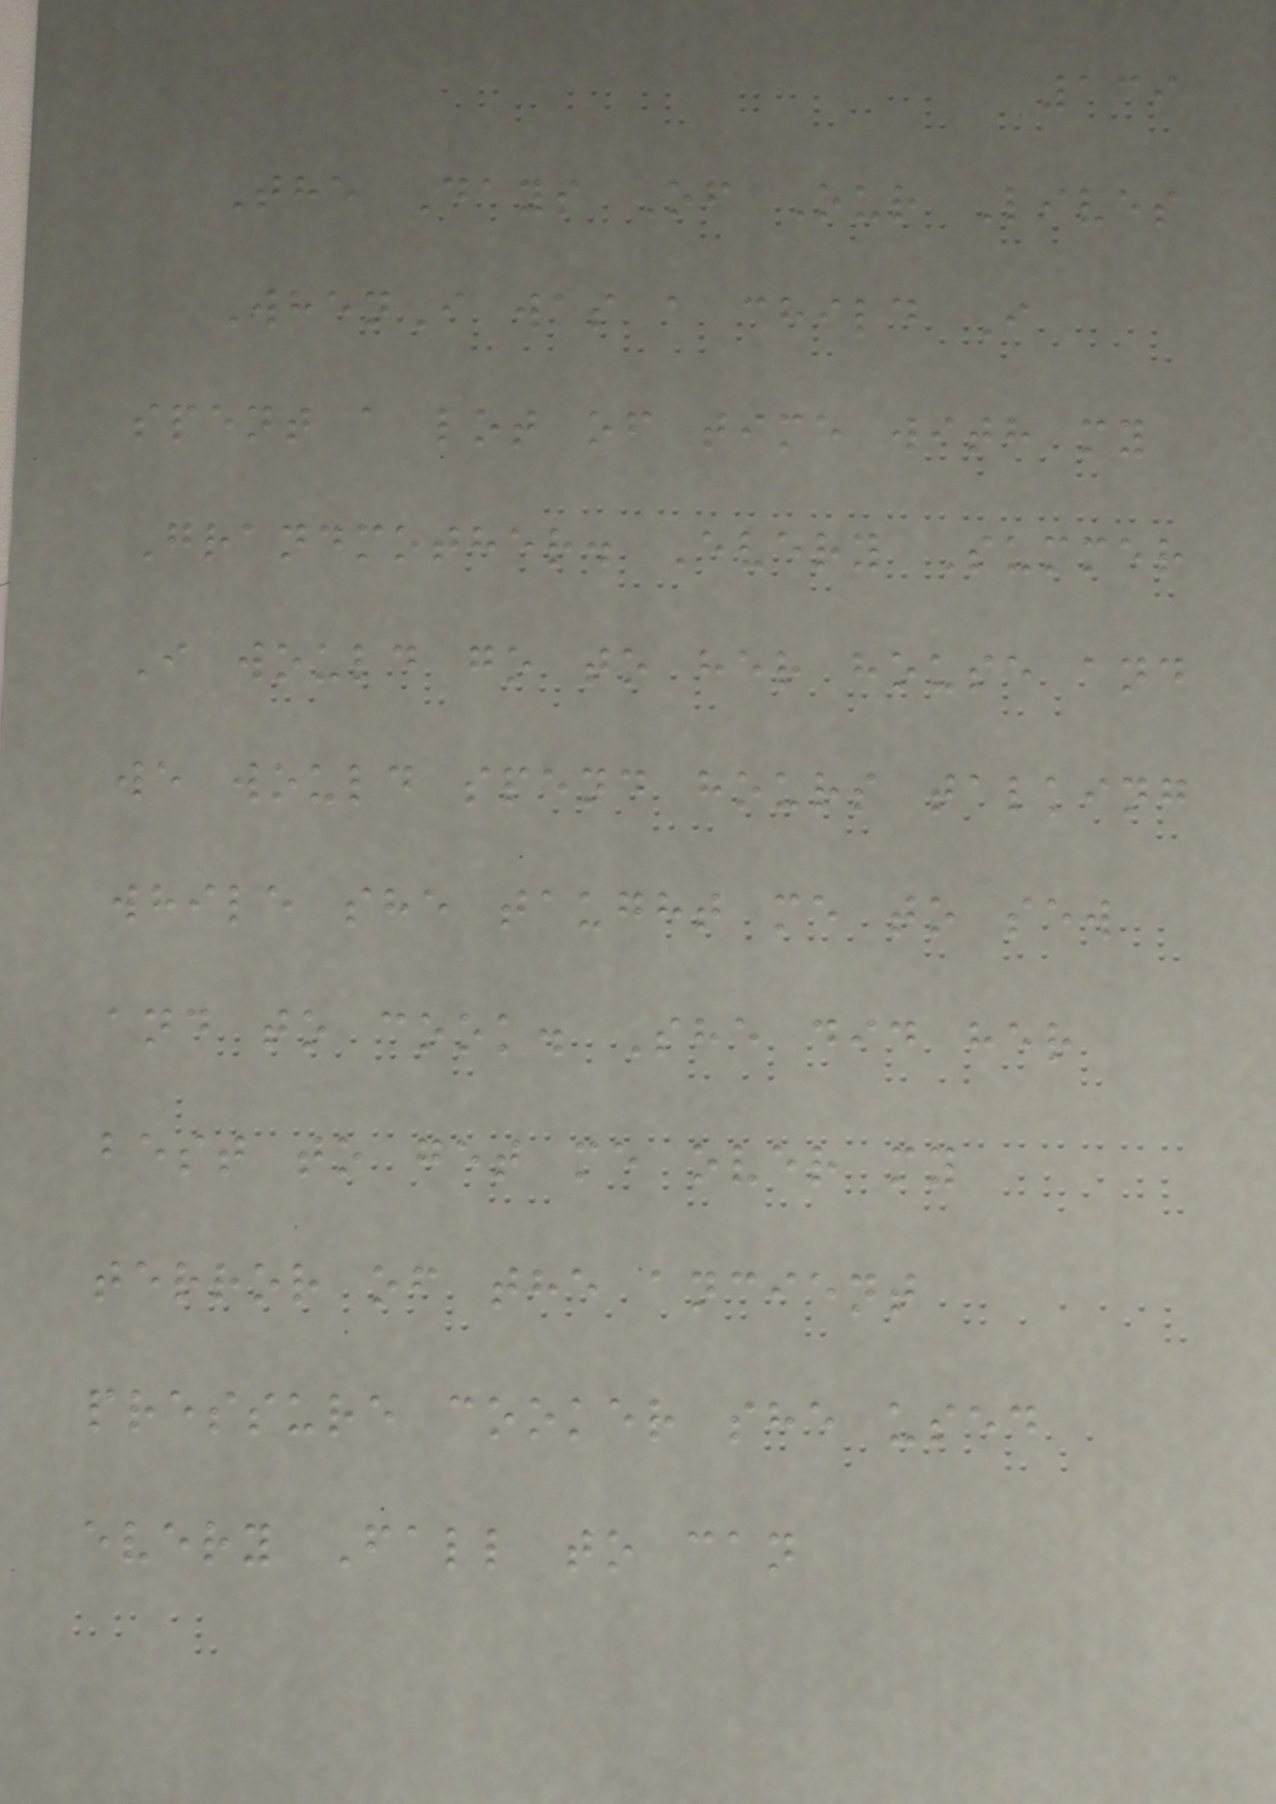139
The Days Of Our Lives
WhenI was a child I
spent a lot of time with my
Grandmother. Every Summer
I would go to her house and
we would spend hours talking
while she taught me to sew
and to cook. She did her
best to get me over my
terror of the ancient
pressure cooker she used
every Fall to can
